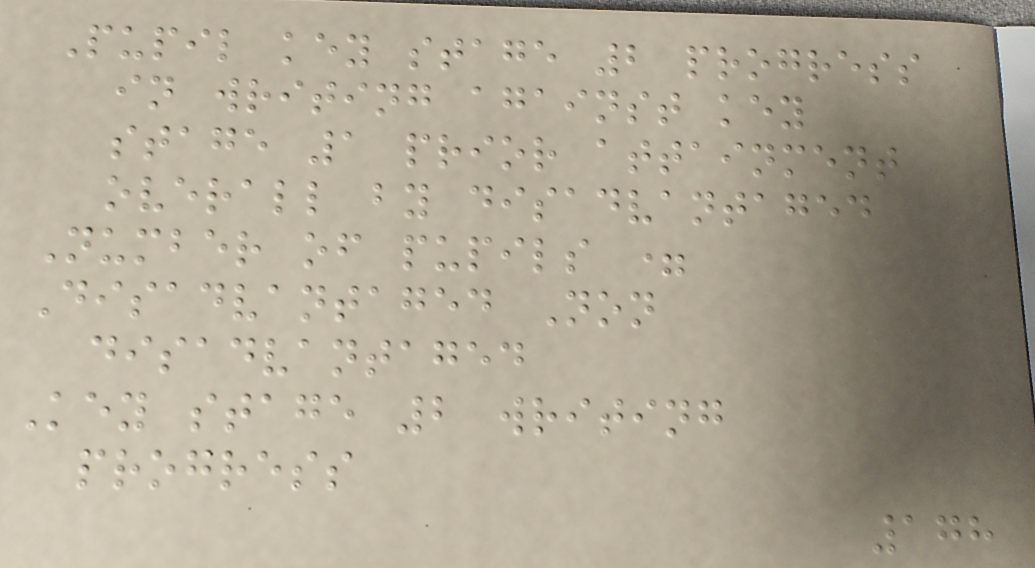Pupil key stage 2 progress
in writing against key
stage 1 prior attainment
overall by disadvantaged
Number of pupils =
Disadvantaged Non
disadvantaged
Key stage 2 writing
progress
178
